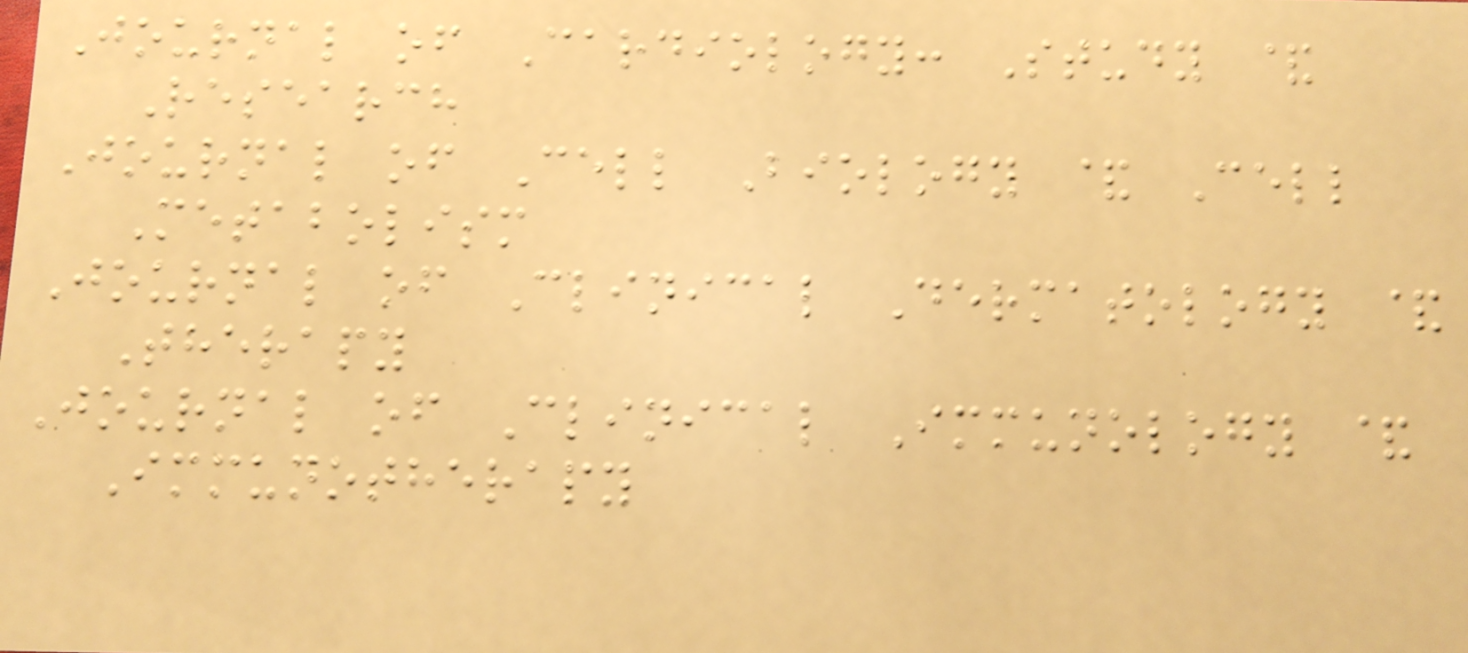Journal of Cardiology: Study &
Research
Journal of Cell Biology & Cell
Metabolism
Journal of Clinical Dermatology &
Therapy
Journal of Clinical Immunology &
Immunotherapy
